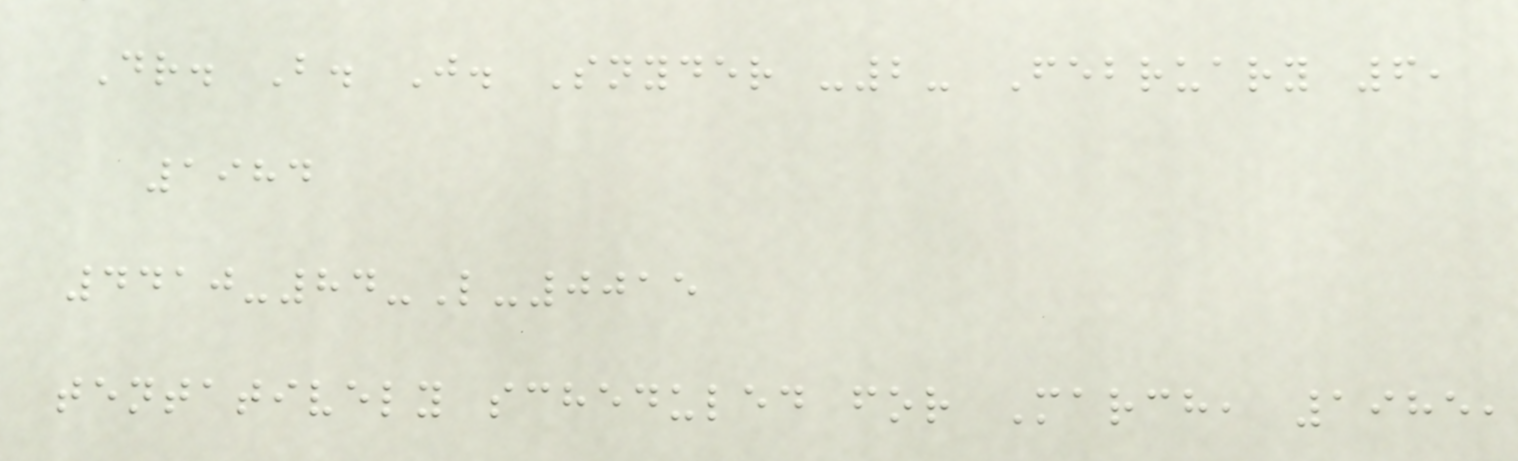Dr. B. J. Snyder -2- February 6,
1984
4410-84-L-0015
tentatively scheduled for March, 1985,
